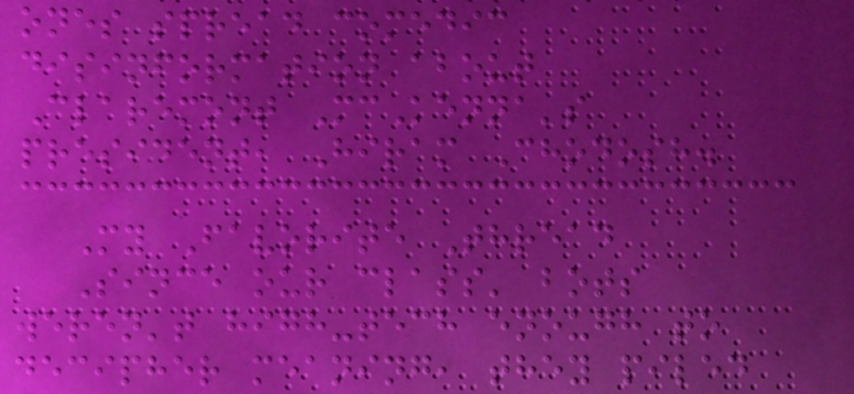ones spread comedic
disinformation about
Claremont McKenna's
president, Hiram Chodosh.
My Favorite Thread
Since our class' bots
weren't high-tech enough to
decipher meaning, they piled
